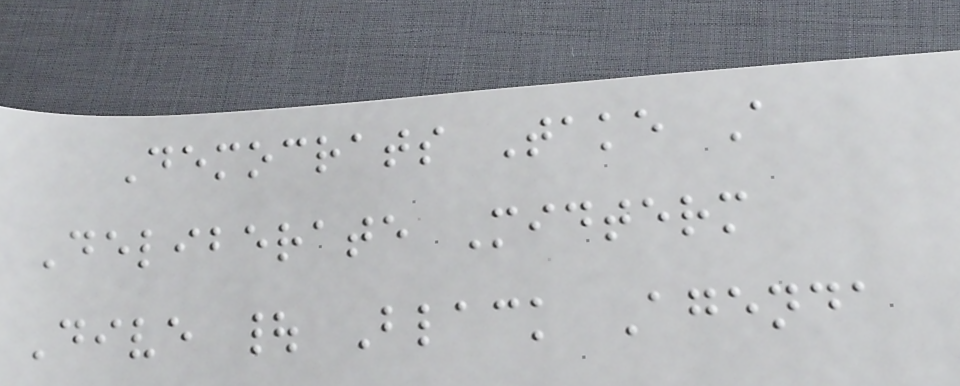Democrats Take A
Deliberate Midterm
Dive | Black Agenda
